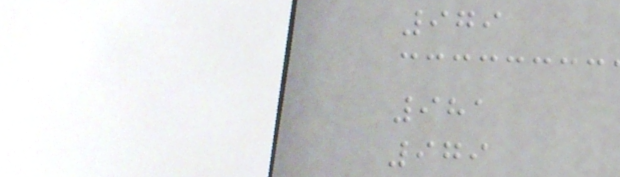979
981
979
